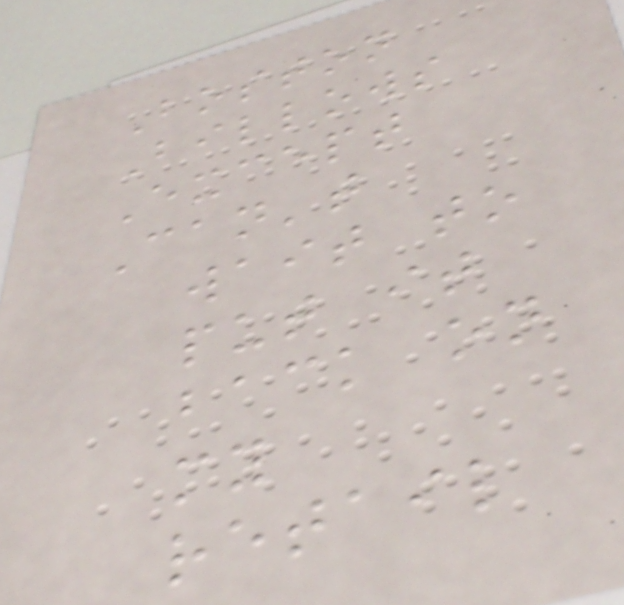Boston
Billows
Except
Can't
wait to
put it
back on
my
retail
